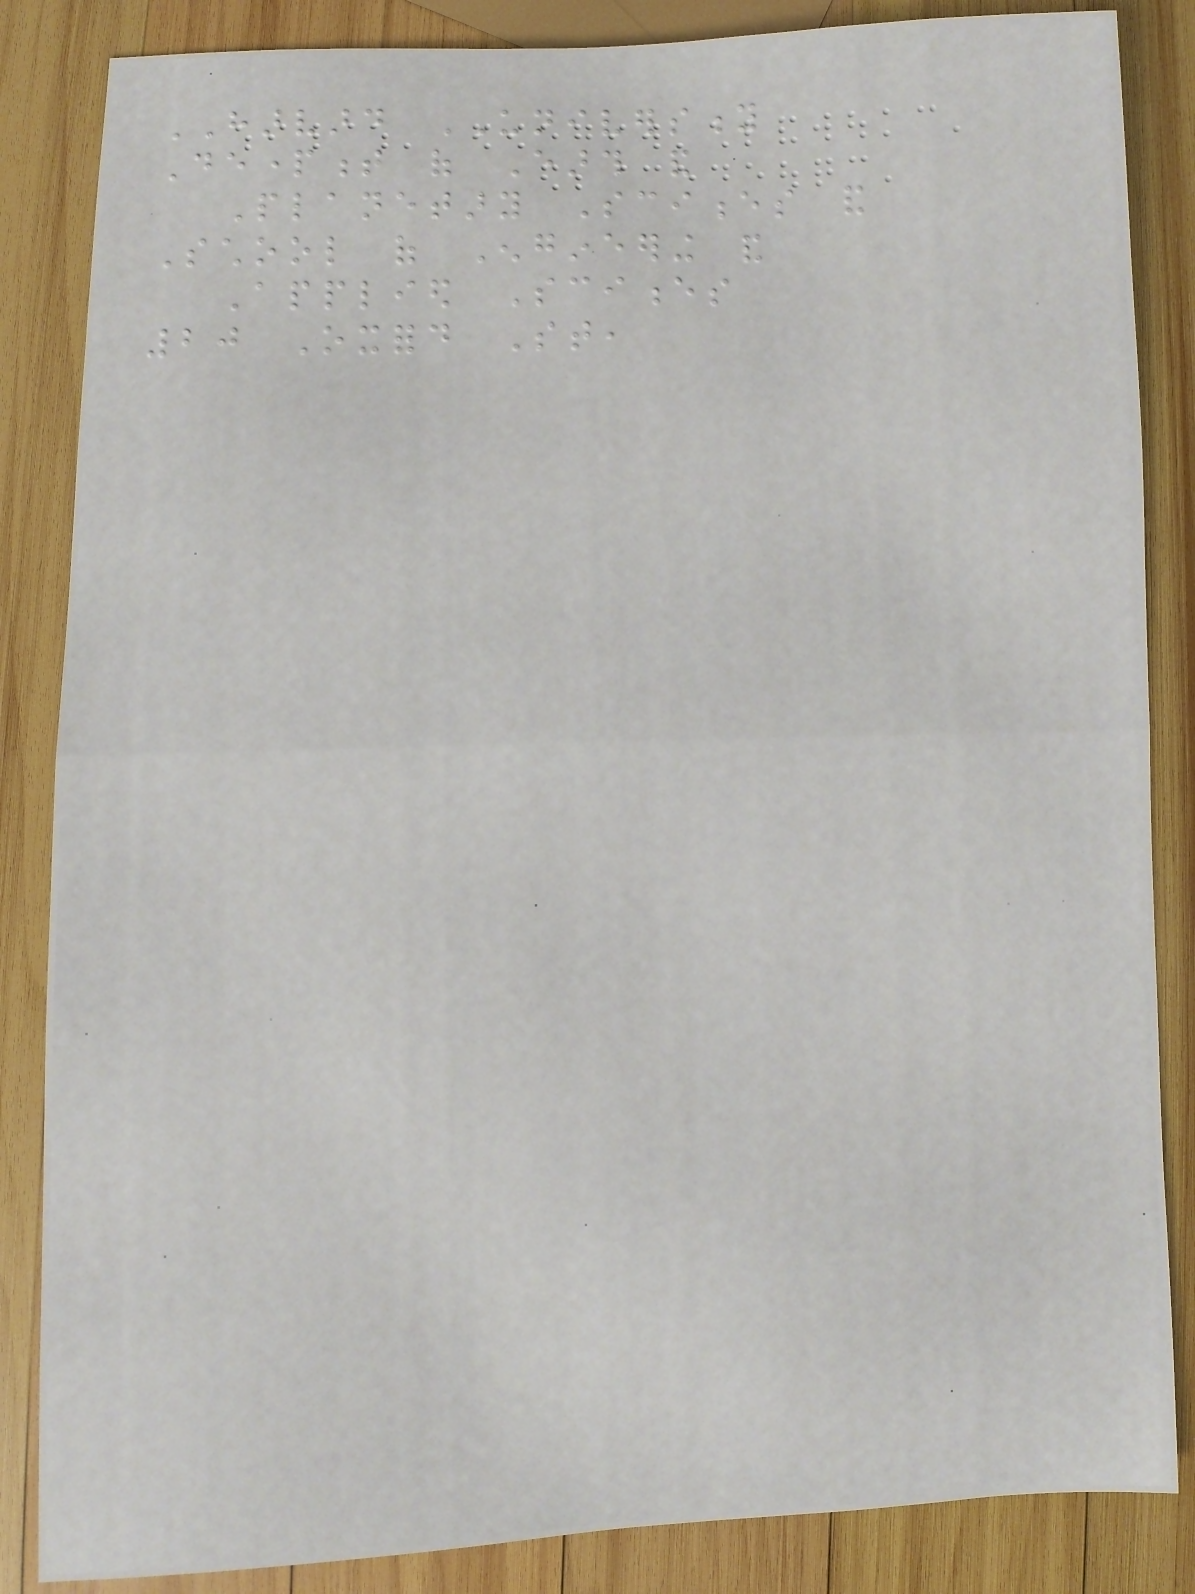HARVARD UNIVERSITY
Department of Earth and
Planetary Sciences and
School of Engineering and
Applied Sciences
20 Oxford St,
